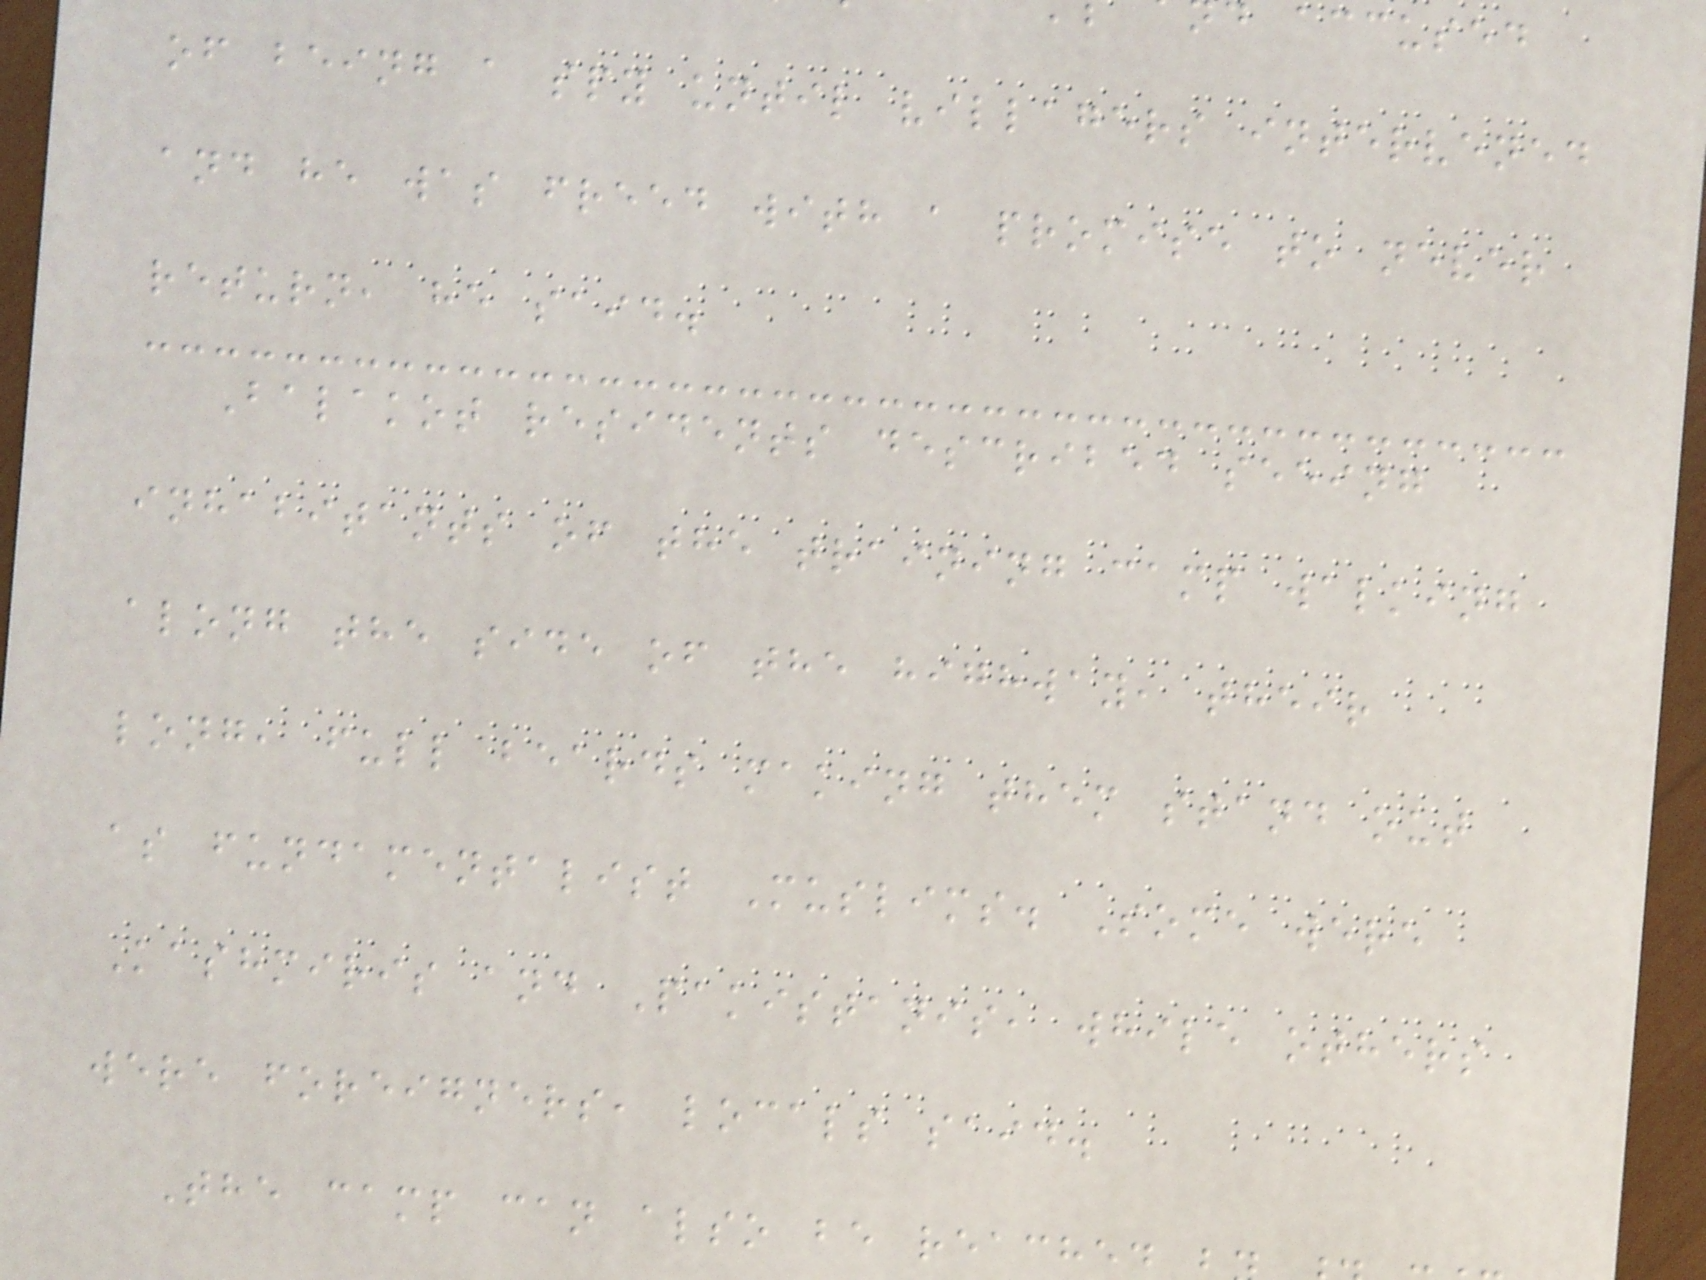of being a spy until villagers intervened
and he was freed with a promise to never
return, he said.
Balakot residents described seeing
inhabitants of the training camp walking
along the side of the highway, their
long, full beards making them stand out
as fundamentalist Muslims. Some were
Kashmiris and Pakistanis, while others
were foreigners, locals said.
The camp can also be reached
